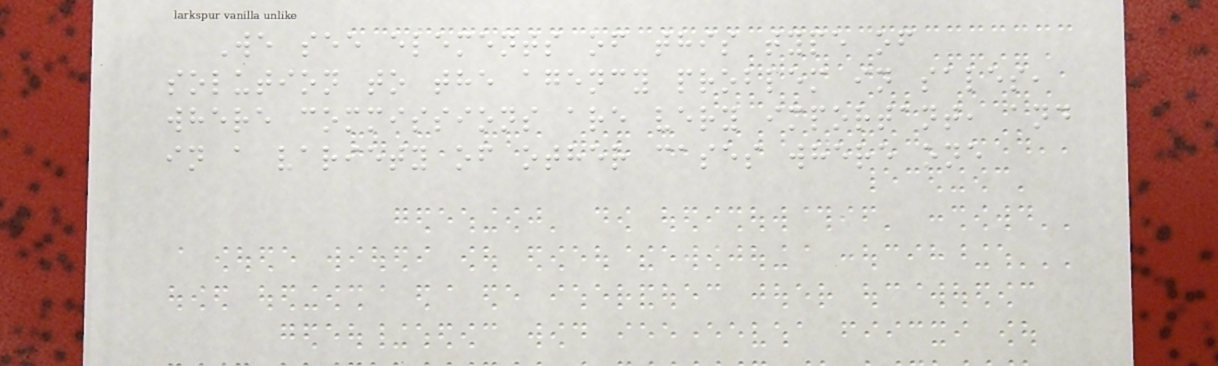We see elements of this type of
solution to the agency problem in sales,
where commissions are very important, and
in a variety of other cases where one
